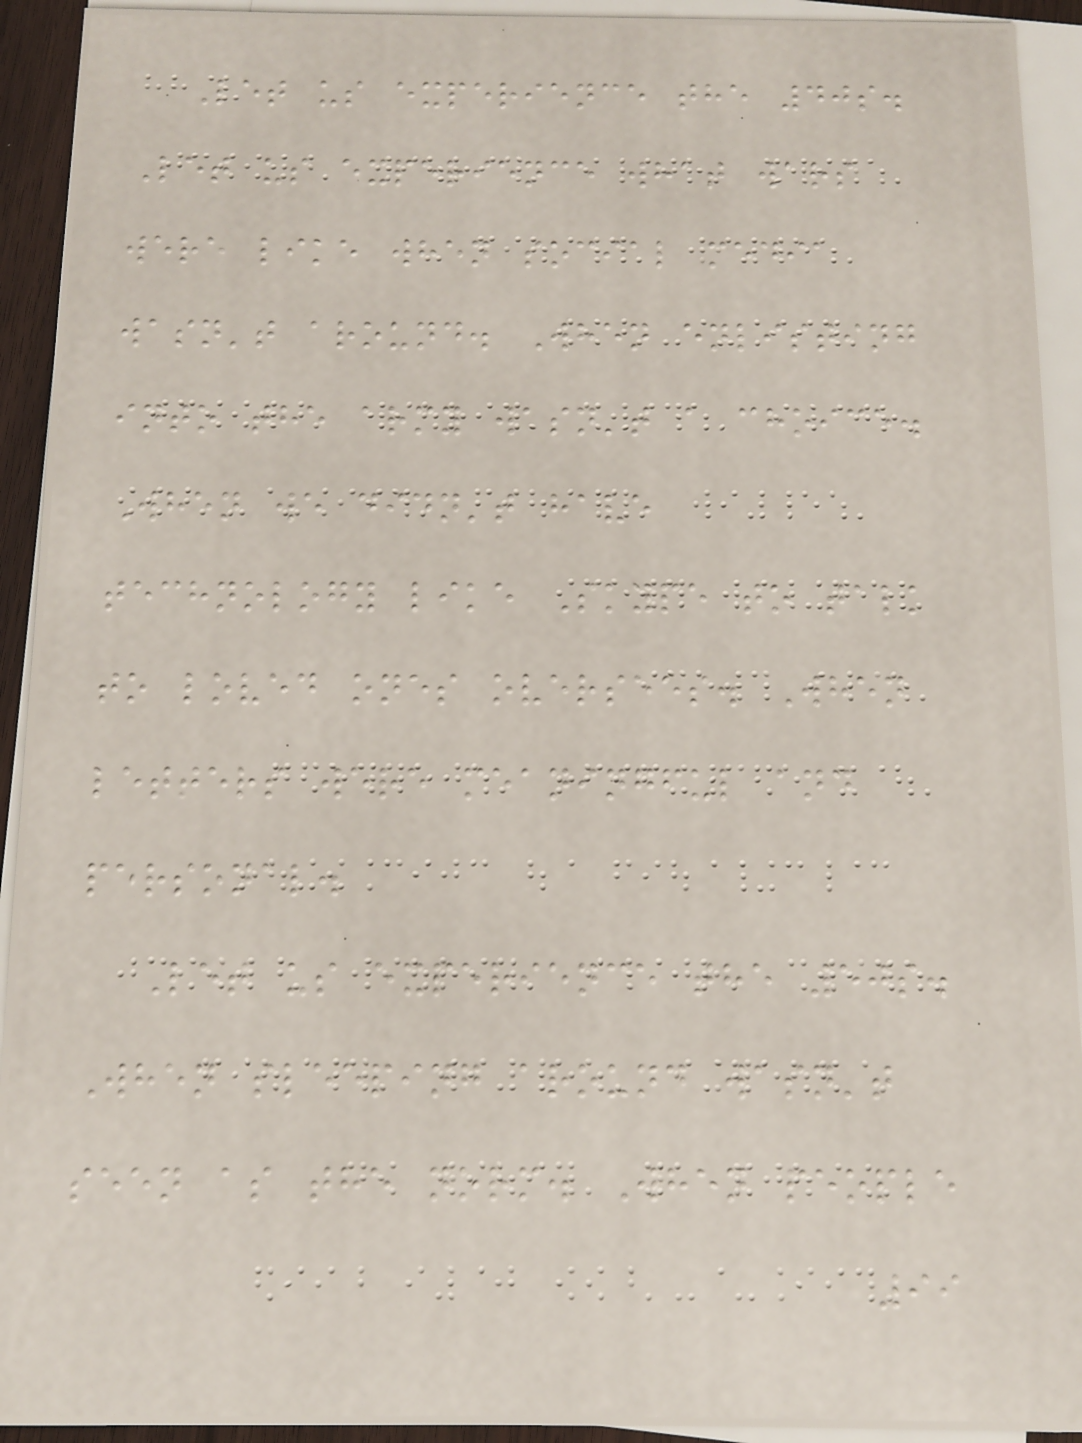Let us experience the 40s.
Let us experience what wars
were like when social media
wasn't around. When enlisting
into the army wasn't a choice.
When we didn't have
technology like Skype to talk
to loved ones oversees. When
letters were meaningful and
personal.
Let us experience the 50s.
When sleeping around wasn't
seen as the norm. When people
99
